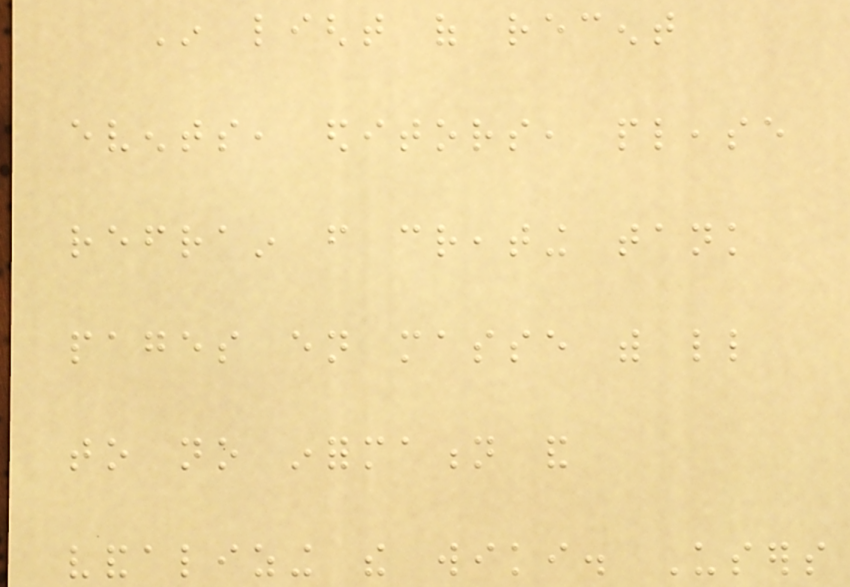In light of recent
events, editors, please
refrain from creating tank
pages en masse with little
to no information and
vandalizing the wiki. Users
